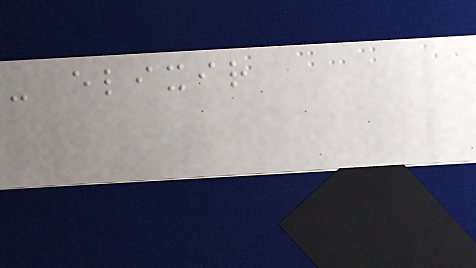- elixir
